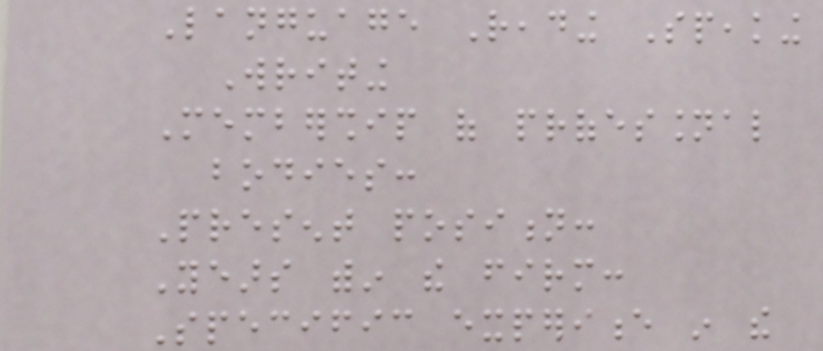Language Reading Speaking
Writing
Membership of professional
bodies:
Present position:
Years within the firm:
Specific experience in the
